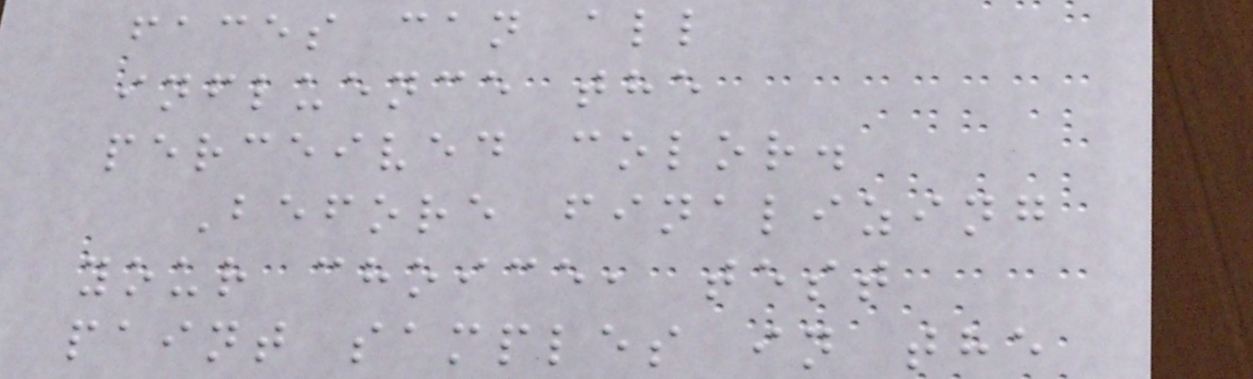faces can all
influence the
perceived color.
Before finalizing
your choice, test
paint samples in the
